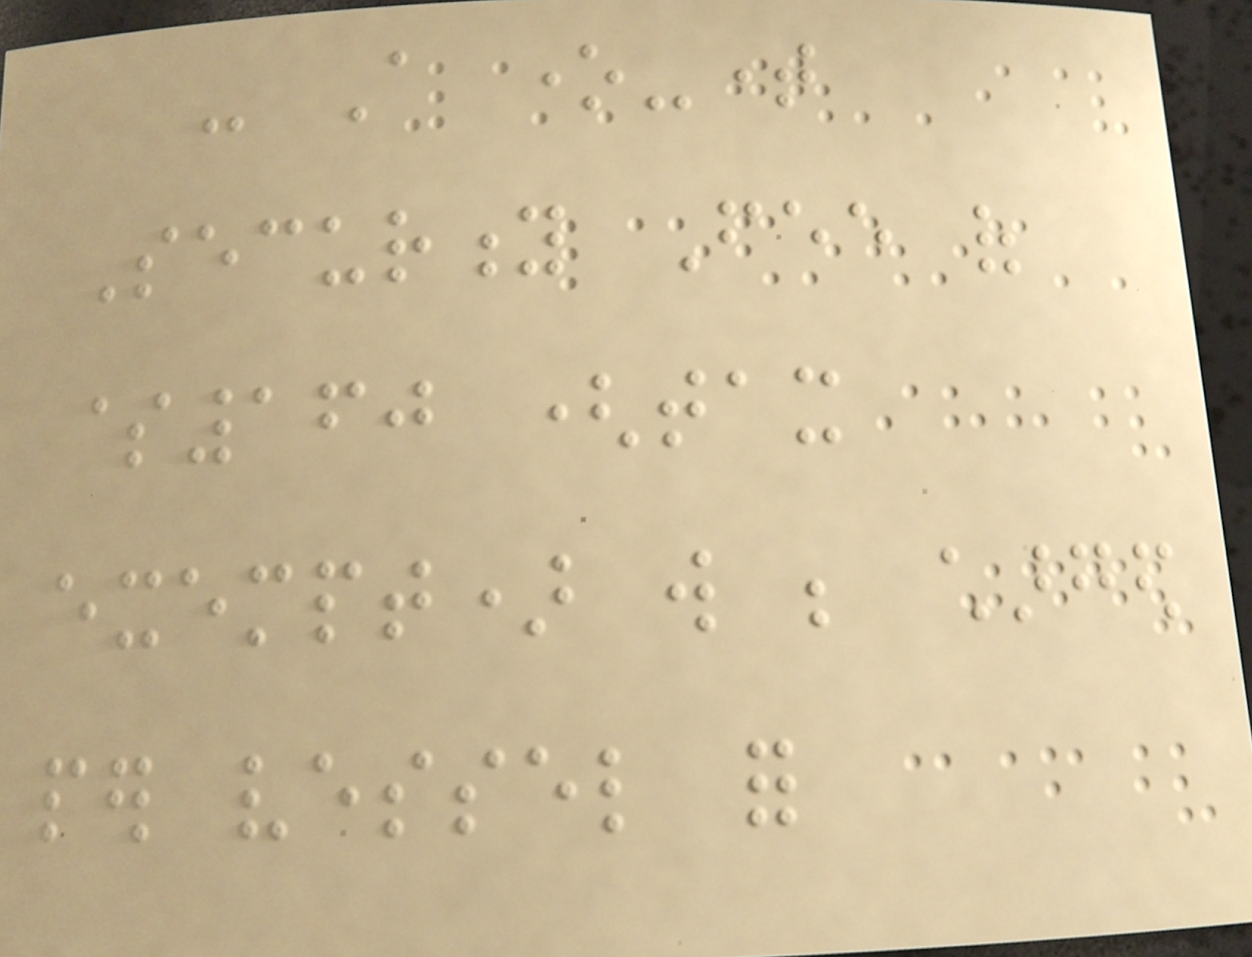- A one-time
Security Fee of
$160 (tax
exempt) will be charged
per vessel for
